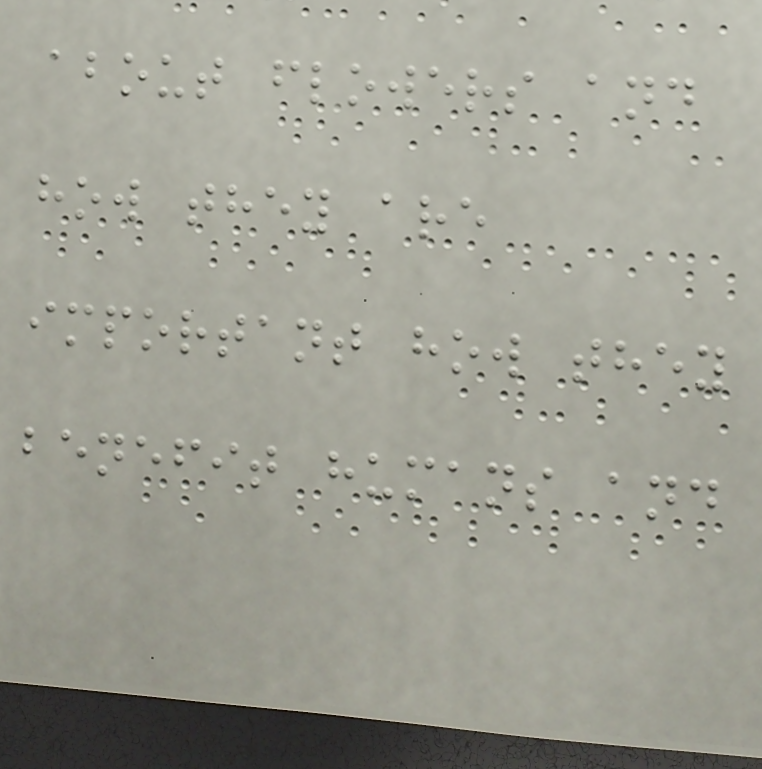about flowers and
how they are
important how they
benefit humans and
